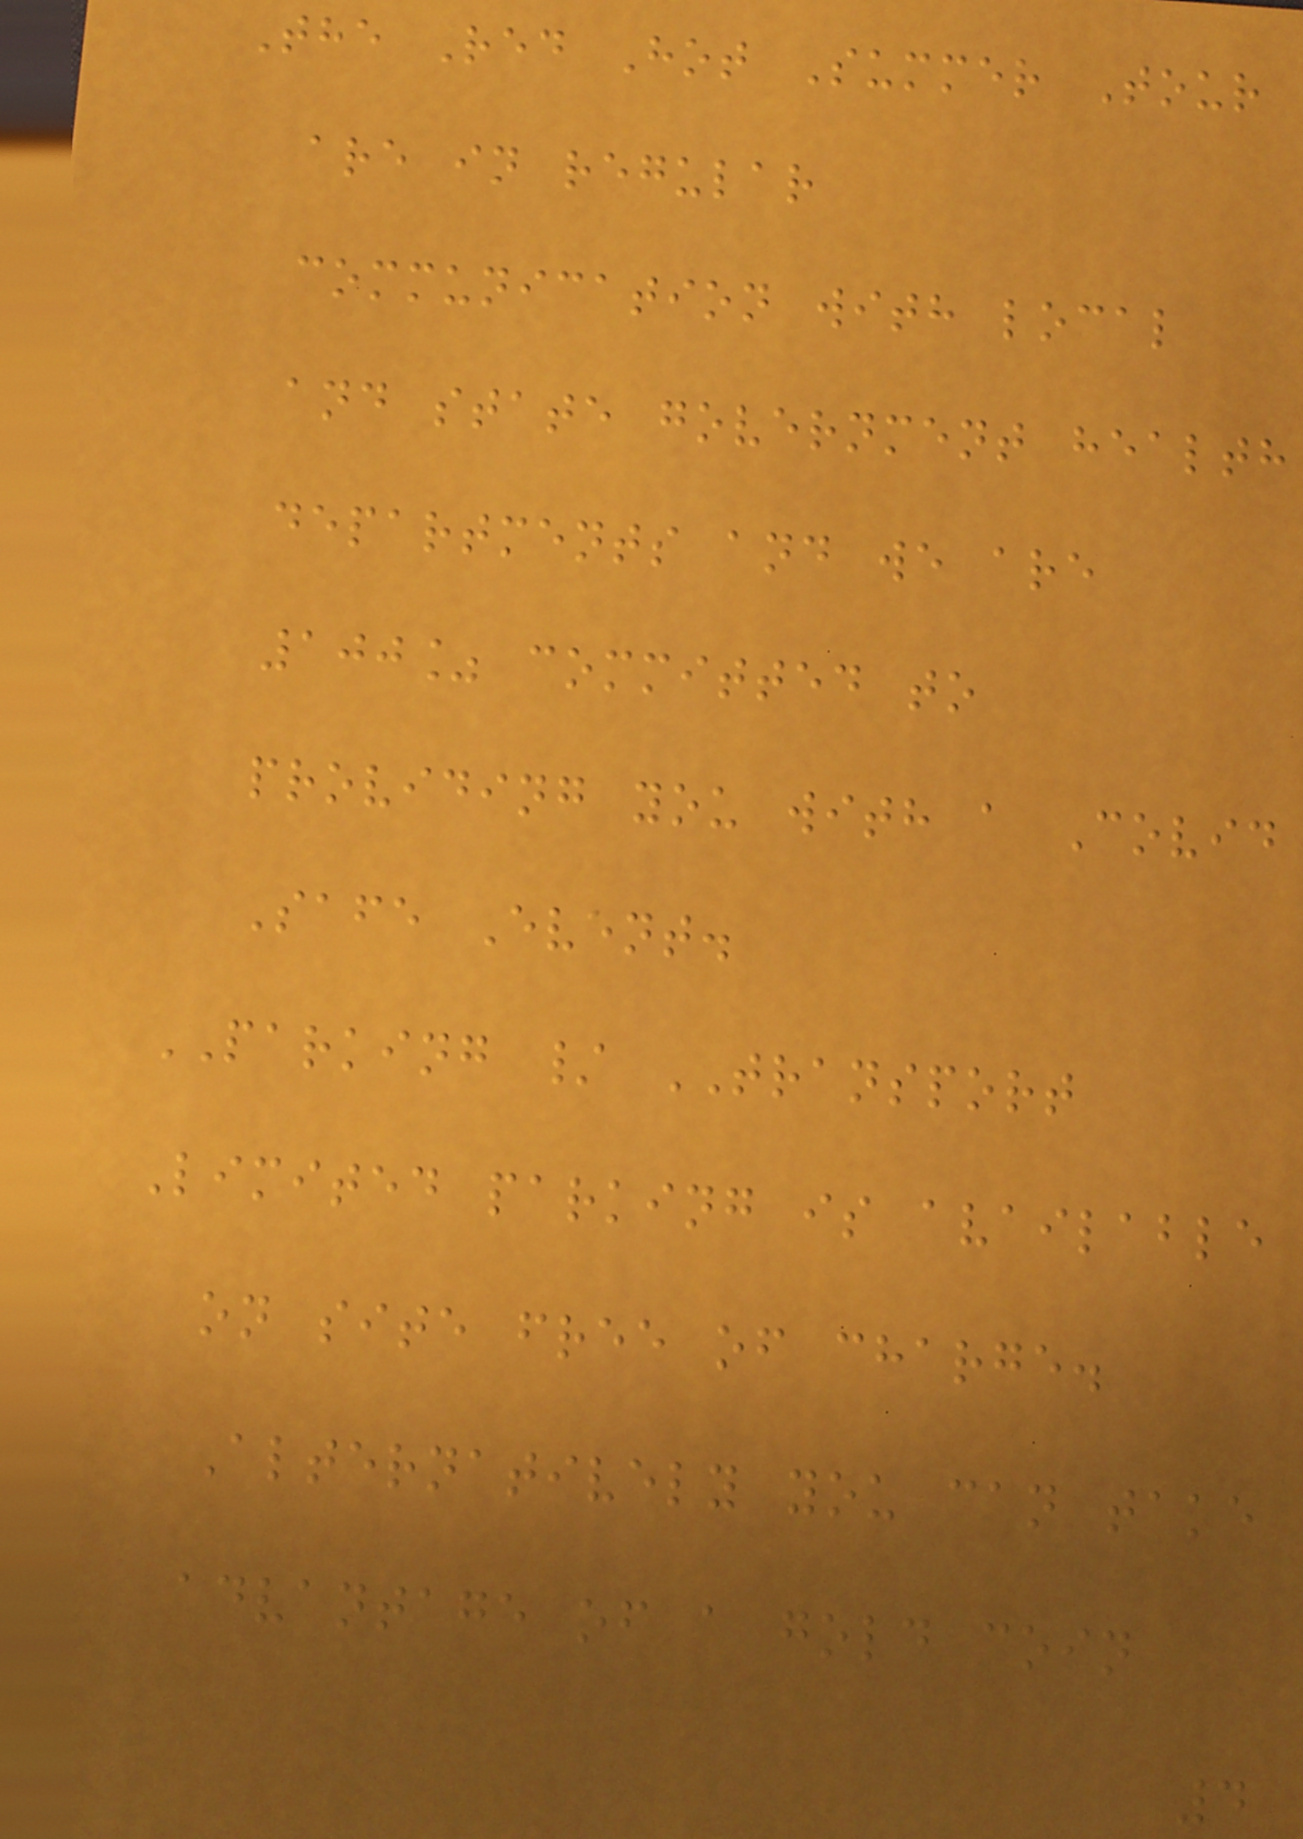The Red Hot Summer Tour
are in regular
communication with local
and state government health
departments and we are
100% committed to
providing you with a Covid
Safe Event.
PARKING / TRANSPORT
Limited parking is available
on site free of charge.
Alternatively you can take
advantage of a gold coin
4
